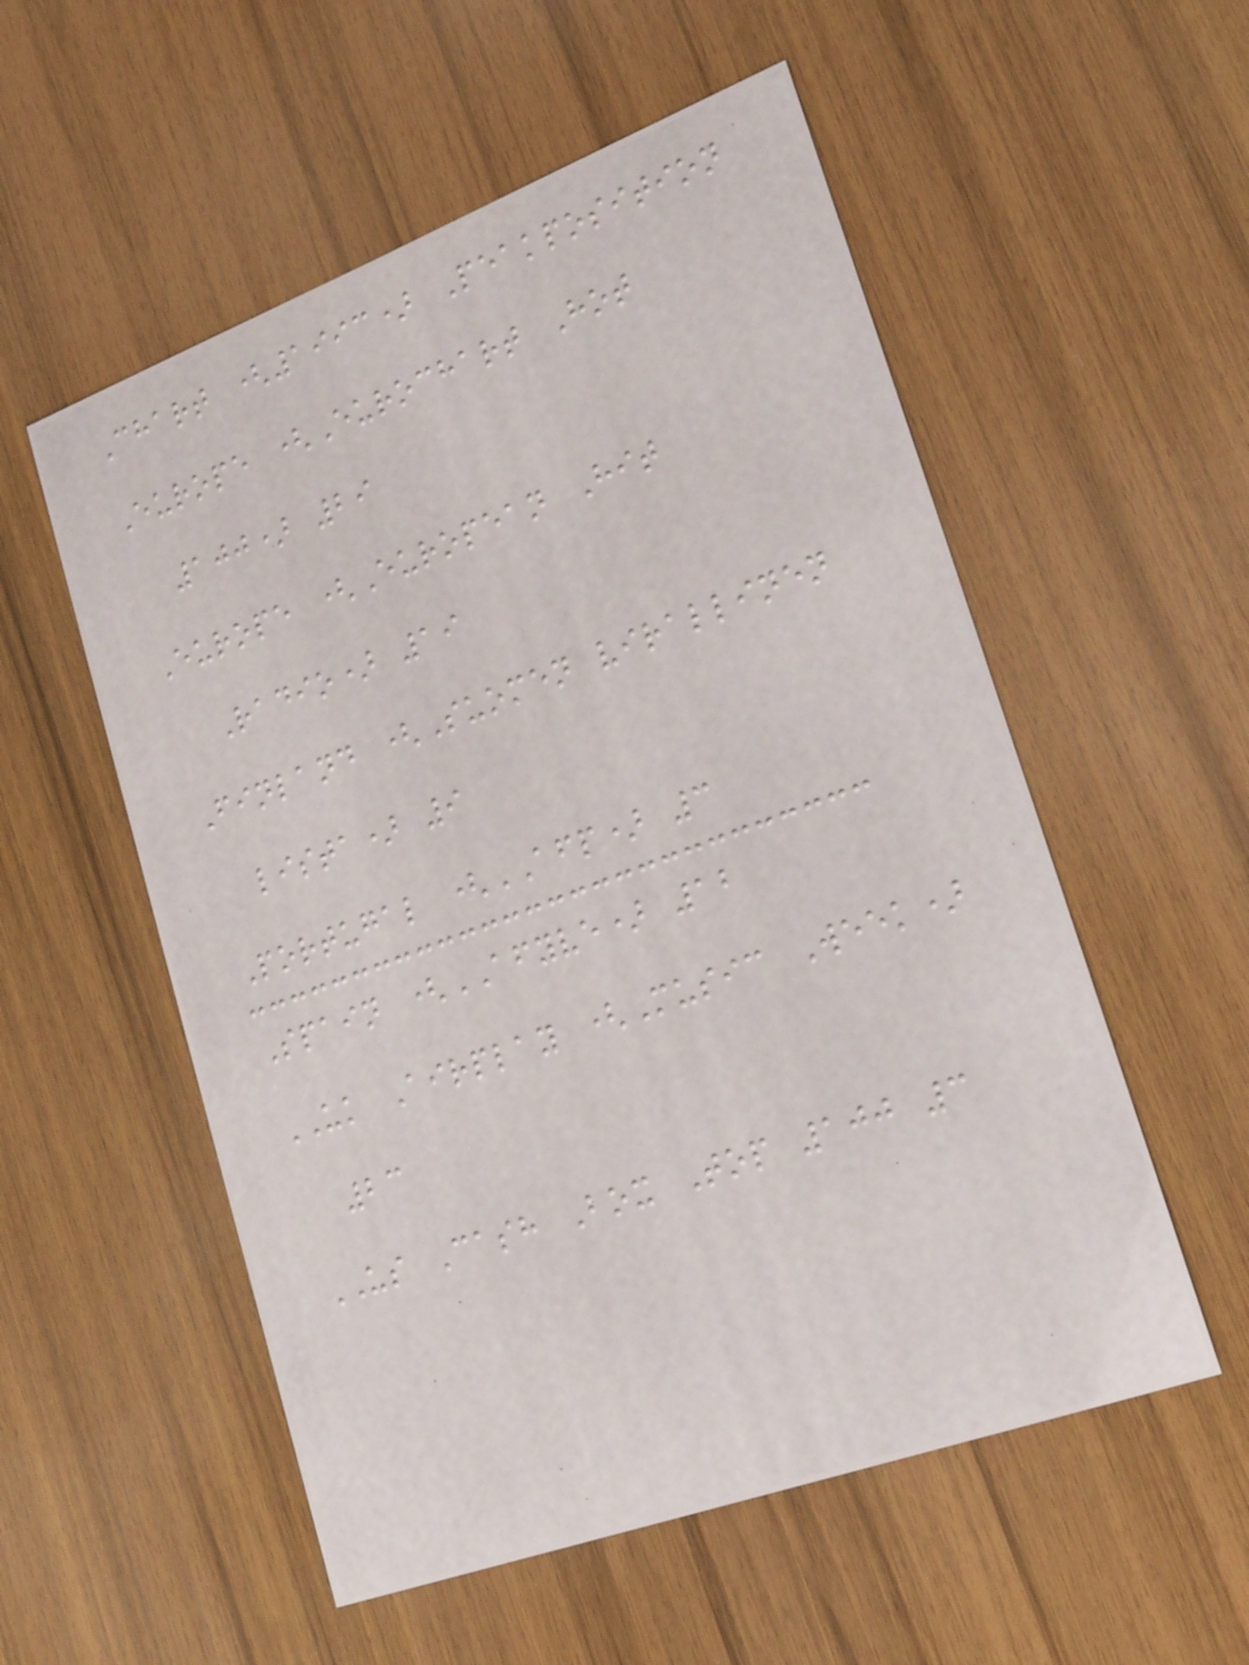Chart (1993) Peakposition
Europe (Eurochart Hot
100) 29
Europe (European Hit
Radio) 19
Finland (Suomen virallinen
lista) 9
Portugal (AFP) 3
Spain (AFYVE) 12
UK Airplay (Music Week)
23
US Cash Box Top 100 3
